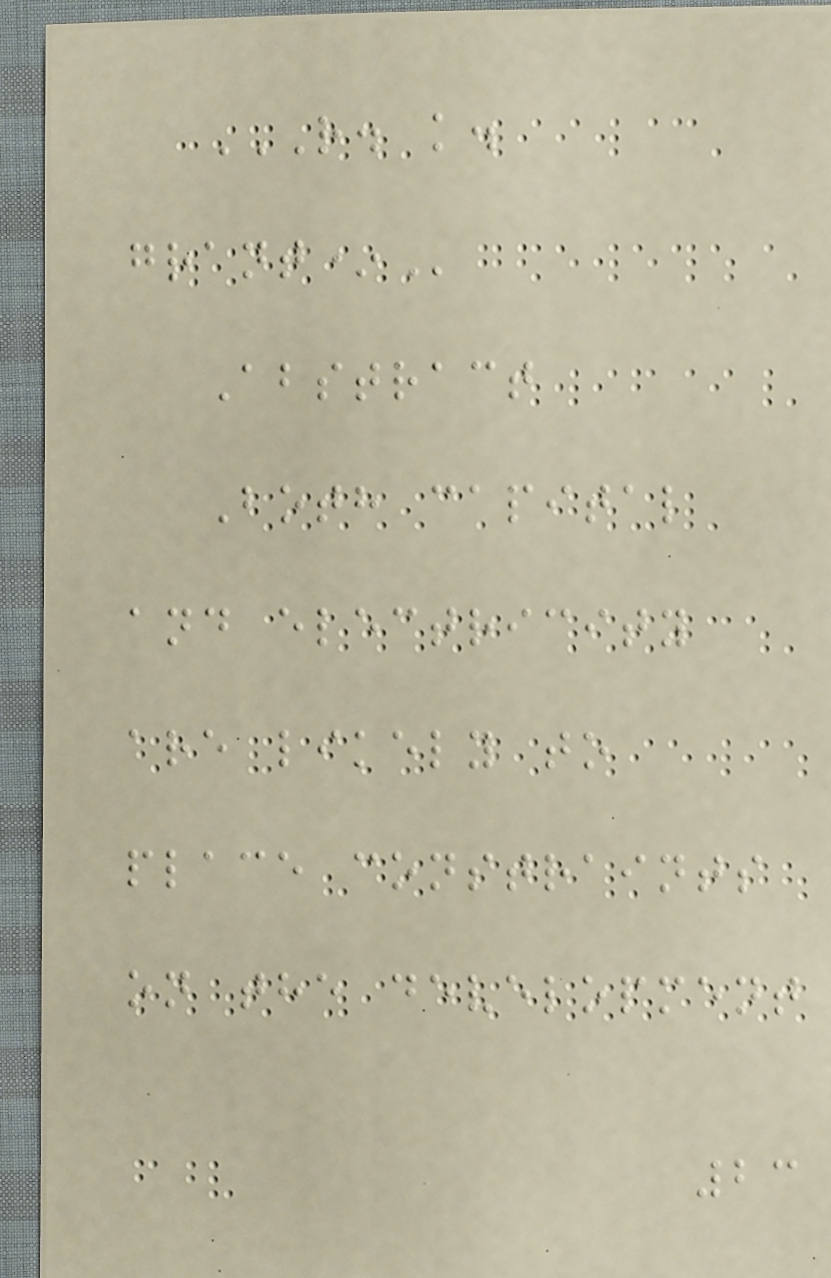R. K.
GRANT*
Abstract
Both capital
and electricity
are likely to
place constraints
on the development
23
